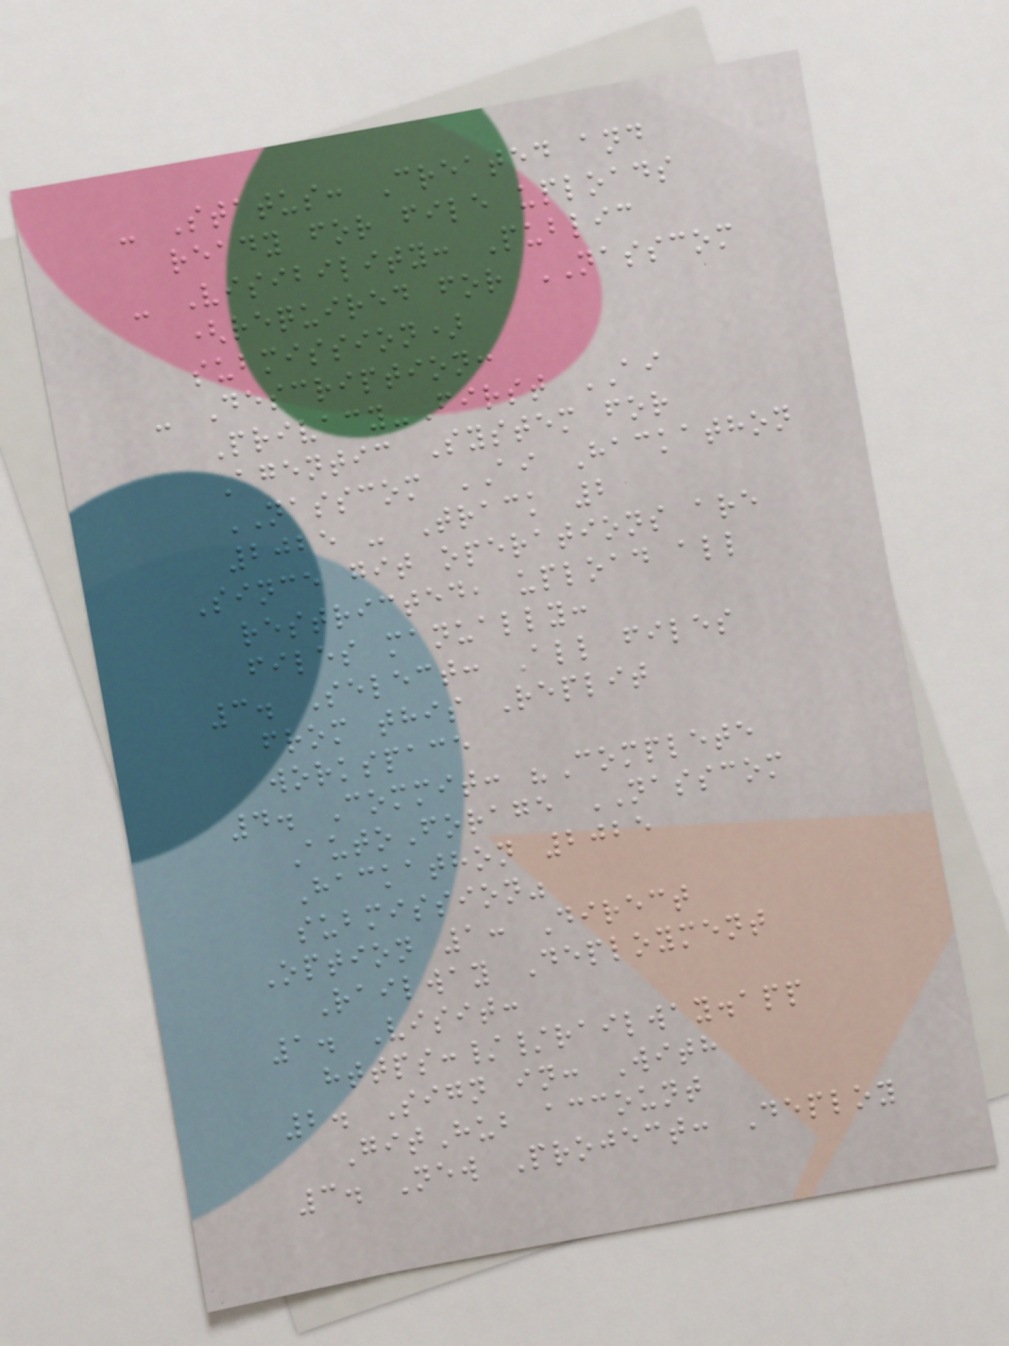- Status: Created and
ready for file uploads
- Visibility: Public
(required for NASSCOM
submission)
- Description:
Privacy-First AI
Agentic System for
NASSCOM AI Hackathon
2025 - Track 2
Since git operations are
restricted, upload all
files manually:
3. Select: All files
from this Replit
workspace
4. Commit: "Complete
AutoForage NASSCOM
Hackathon 2025
submission"
Option 1: Direct
Railway Deployment
1. Visit:
https://railway.app
2. Sign in: With
GitHub account
3. New Project: Deploy
